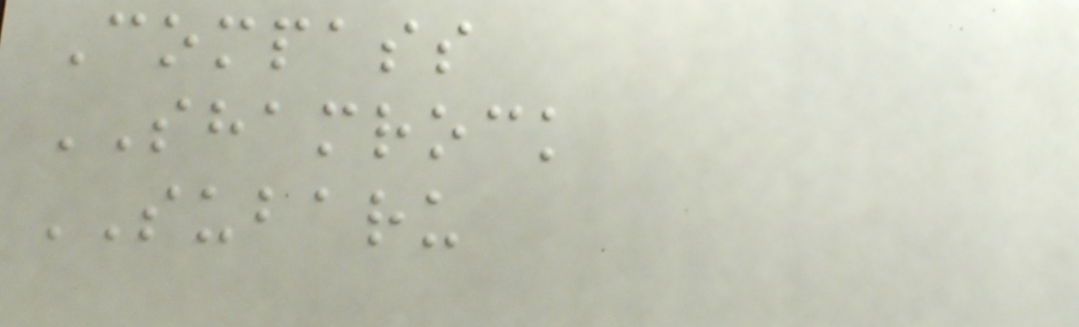Compass
SHAMROCK
SUBARU
